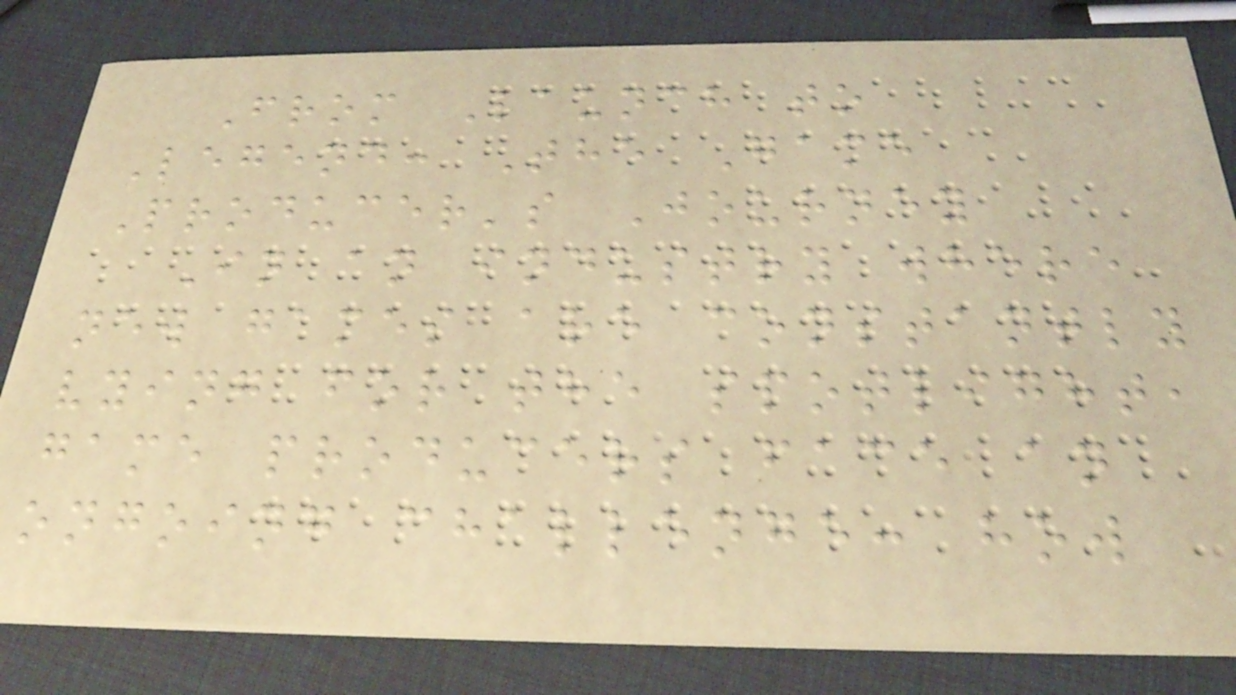From Launch to
Legend: The Game
Producer's Journey
In an industry where
new games are constantly
vying for the spotlight,
game producers face an
ongoing challenge: how
